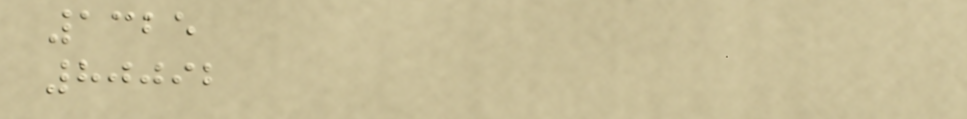1325
80092
